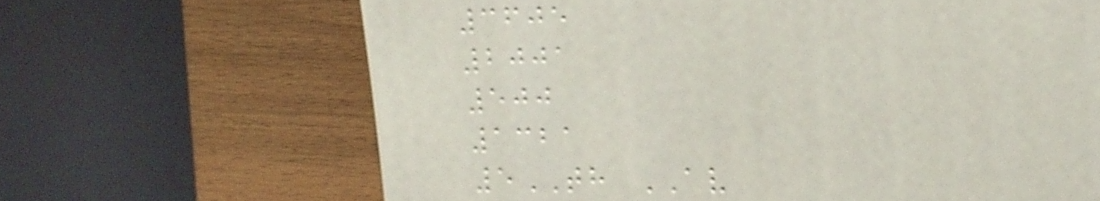3605
2001
500
1321
5TH AV
